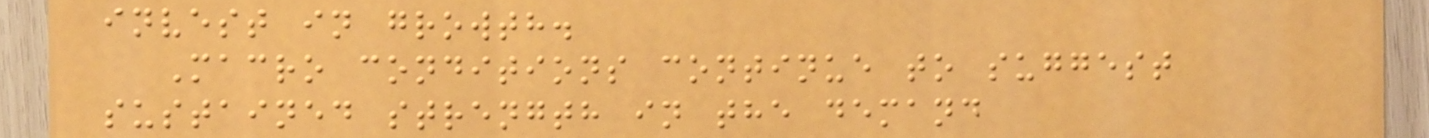invest in growth.
Macro conditions continue to suggest
sustained strength in the demand
